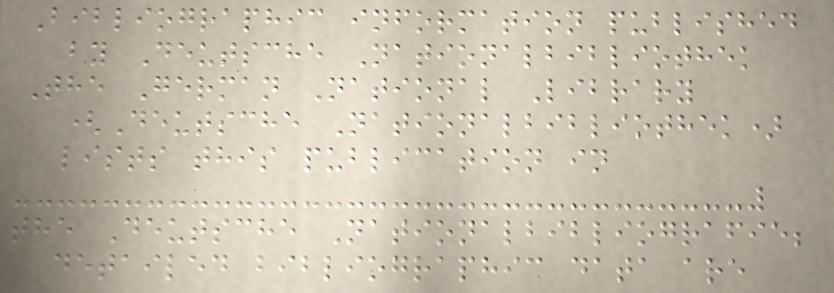Bibliographic information published
by Deutsche Nationalbibliothek
The German National Library
(Deutsche Nationalbibliothek)
lists this publication in
the Deutsche Nationalbibliografie;
detailed bibliographic data are
